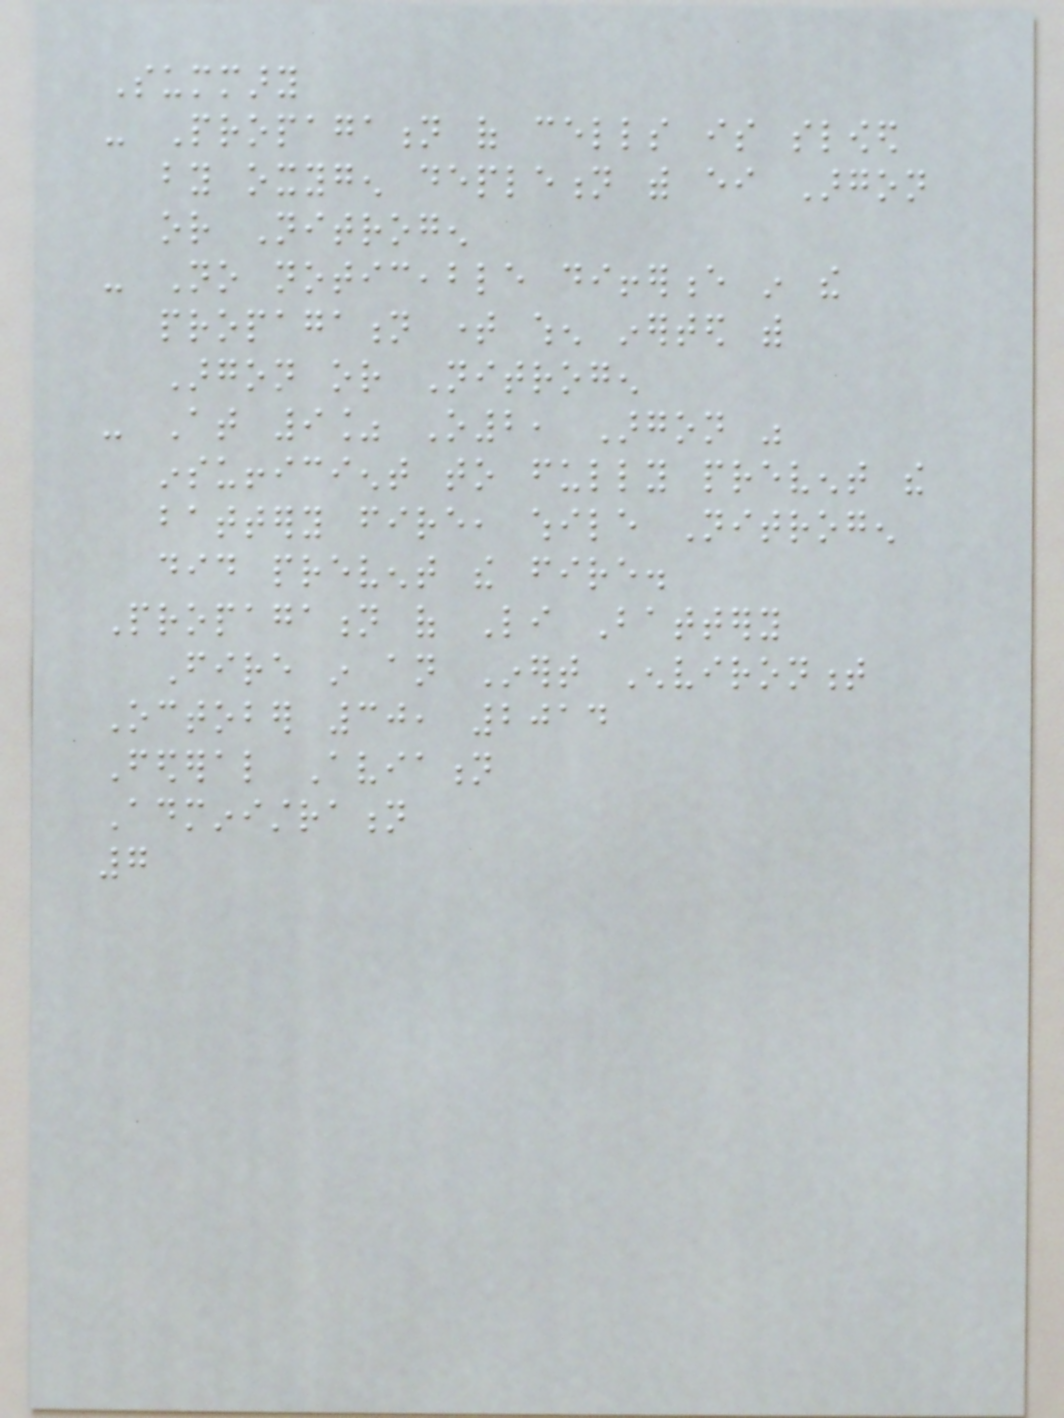Summary
- Propagation of cells is slowed
by oxygen depletion with either Argon
or Nitrogen
- No noticeable difference in the
propagation time when inerted with
Argon or Nitrogen
- At 9% O2, Argon was
insufficient to fully prevent the
battery fire, while Nitrogen
did prevent the fire.
Propagation of Li Battery
Fire in an Inert Environment
October 30, 2014
Federal Aviation
Administration
7
